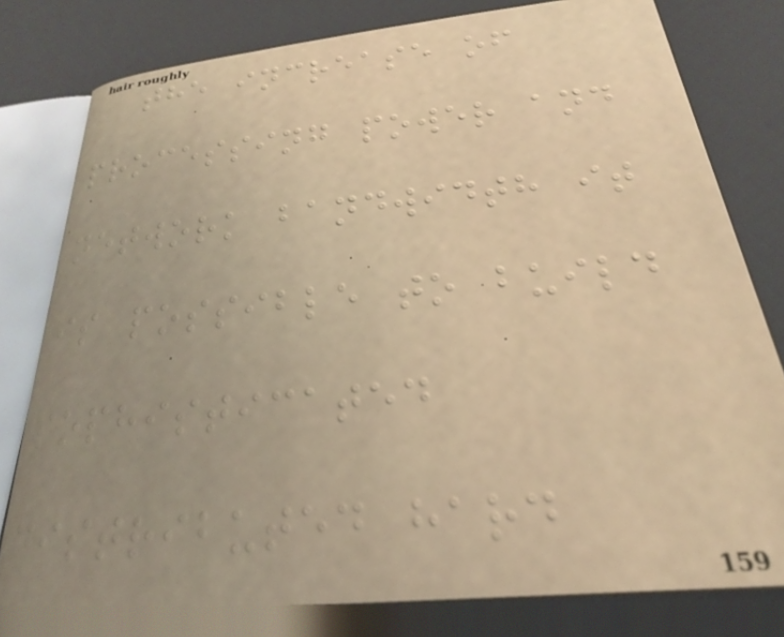the increase of
processing power and
network bandwidth it
is possible to build
sophisticated
distributed hard
